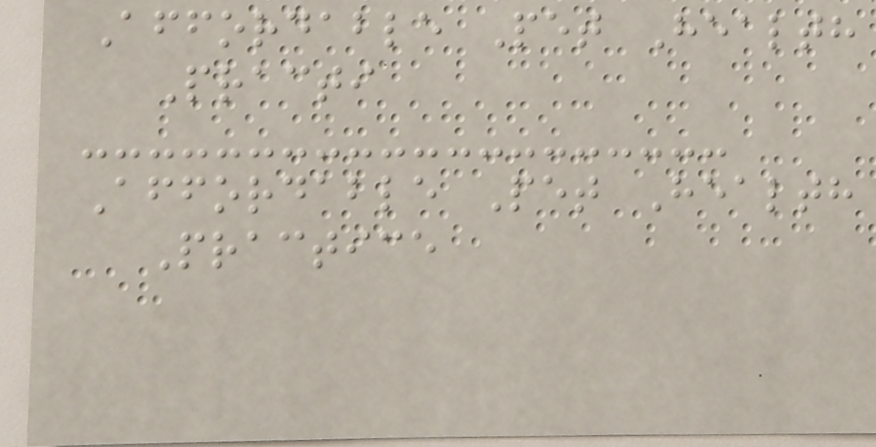Affordable Pet Health
Practi
Affordable Pet Health
Practice
